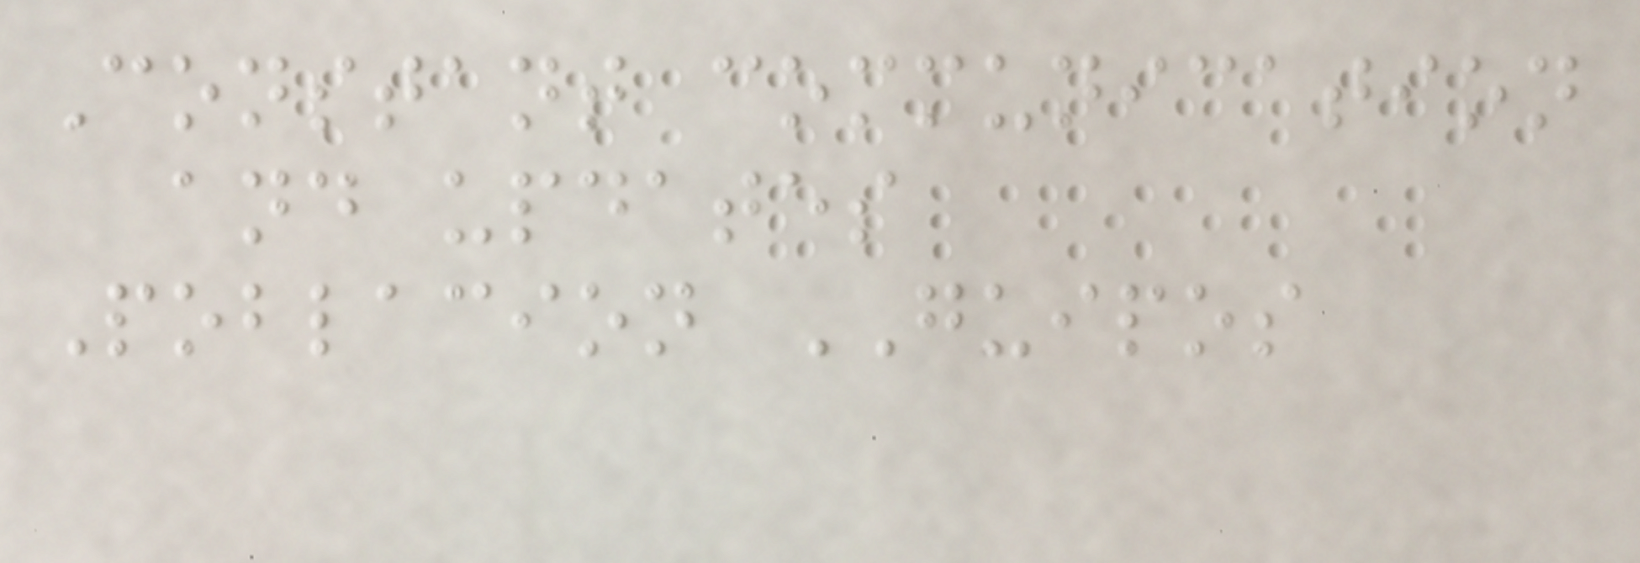Constant communication
and updates
Poblacion GUIPOS
